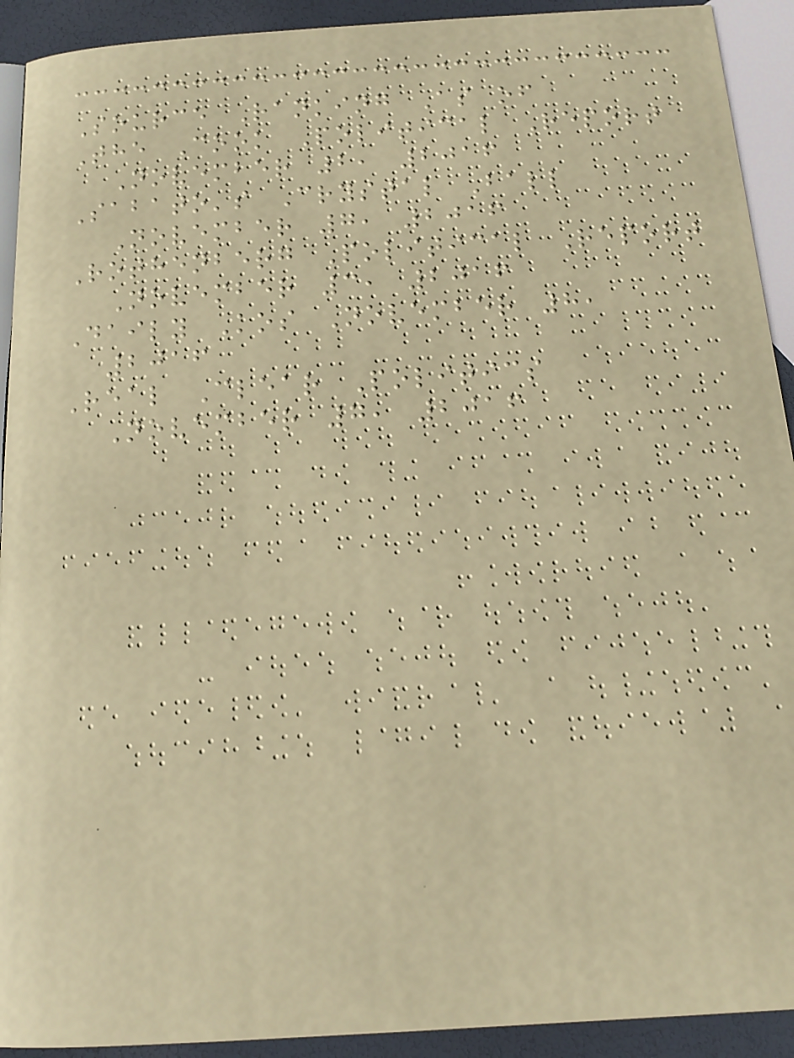Source Ranking As of
The Cook Political Report
November 2, 2016
Sabato's Crystal Ball
November 7, 2016
Rothenberg Political Report
November 3, 2016
Daily Kos November 8,
2016
Real Clear Politics
November 7, 2016
